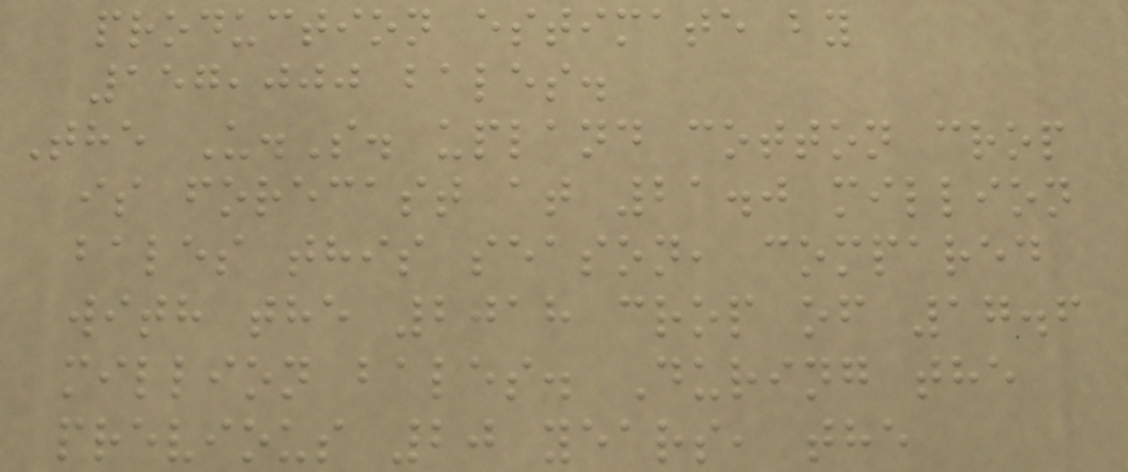production estimate by
157,000 bales.
The U.S. upland cotton crop
is forecast at 21.0 million
bales this season, compared
with the 2018 crop of 17.6
million bales. During the
previous 20 years, the
